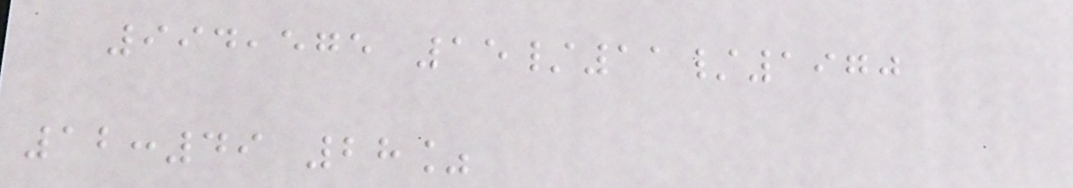994,575 15/11/1970
12:49 28%
